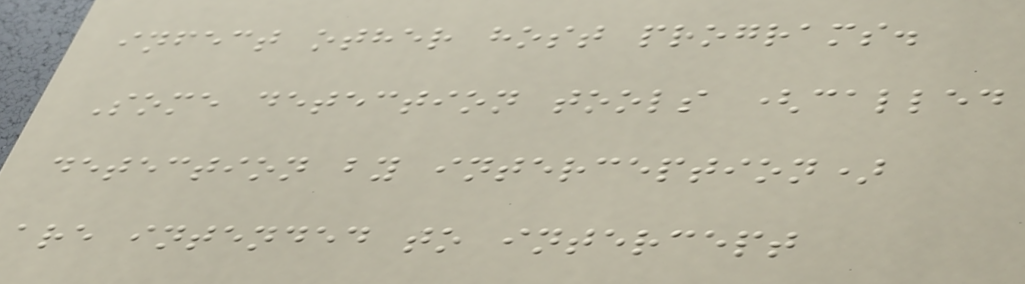infect other host programs.
Some detection tools (called
detection by interception)
are intended to intercept
